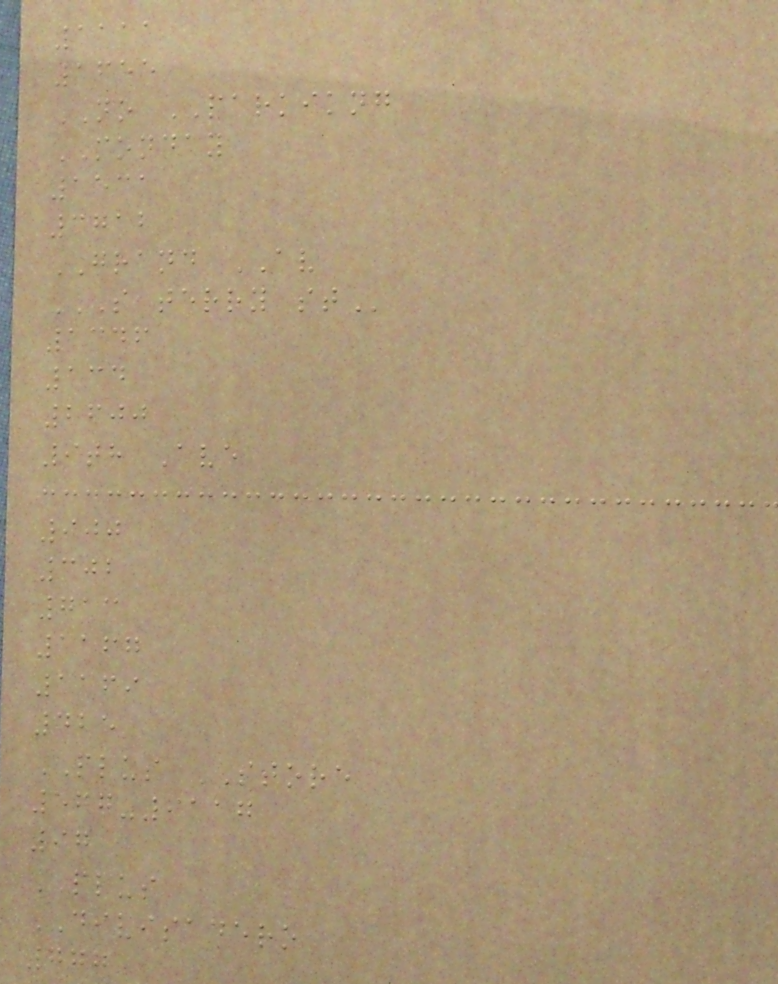1111
1655
NO PARKIKNG
MONDAY
1531
3712
GRAND AV
S TERRY ST
1346
134
2600
9th Ave
900
302
713
1167
1169
425
PLUS STORE
567-9117
97
PLUS
DIVISADERO
777
